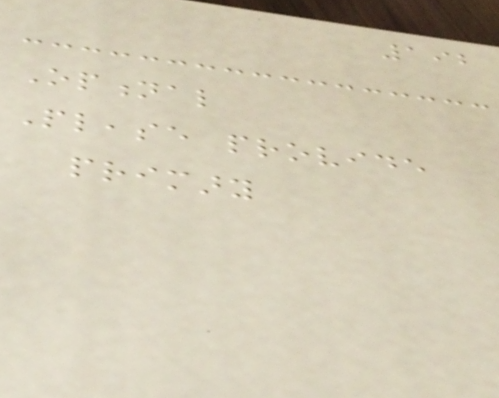192
Optional
Please provide
primary
